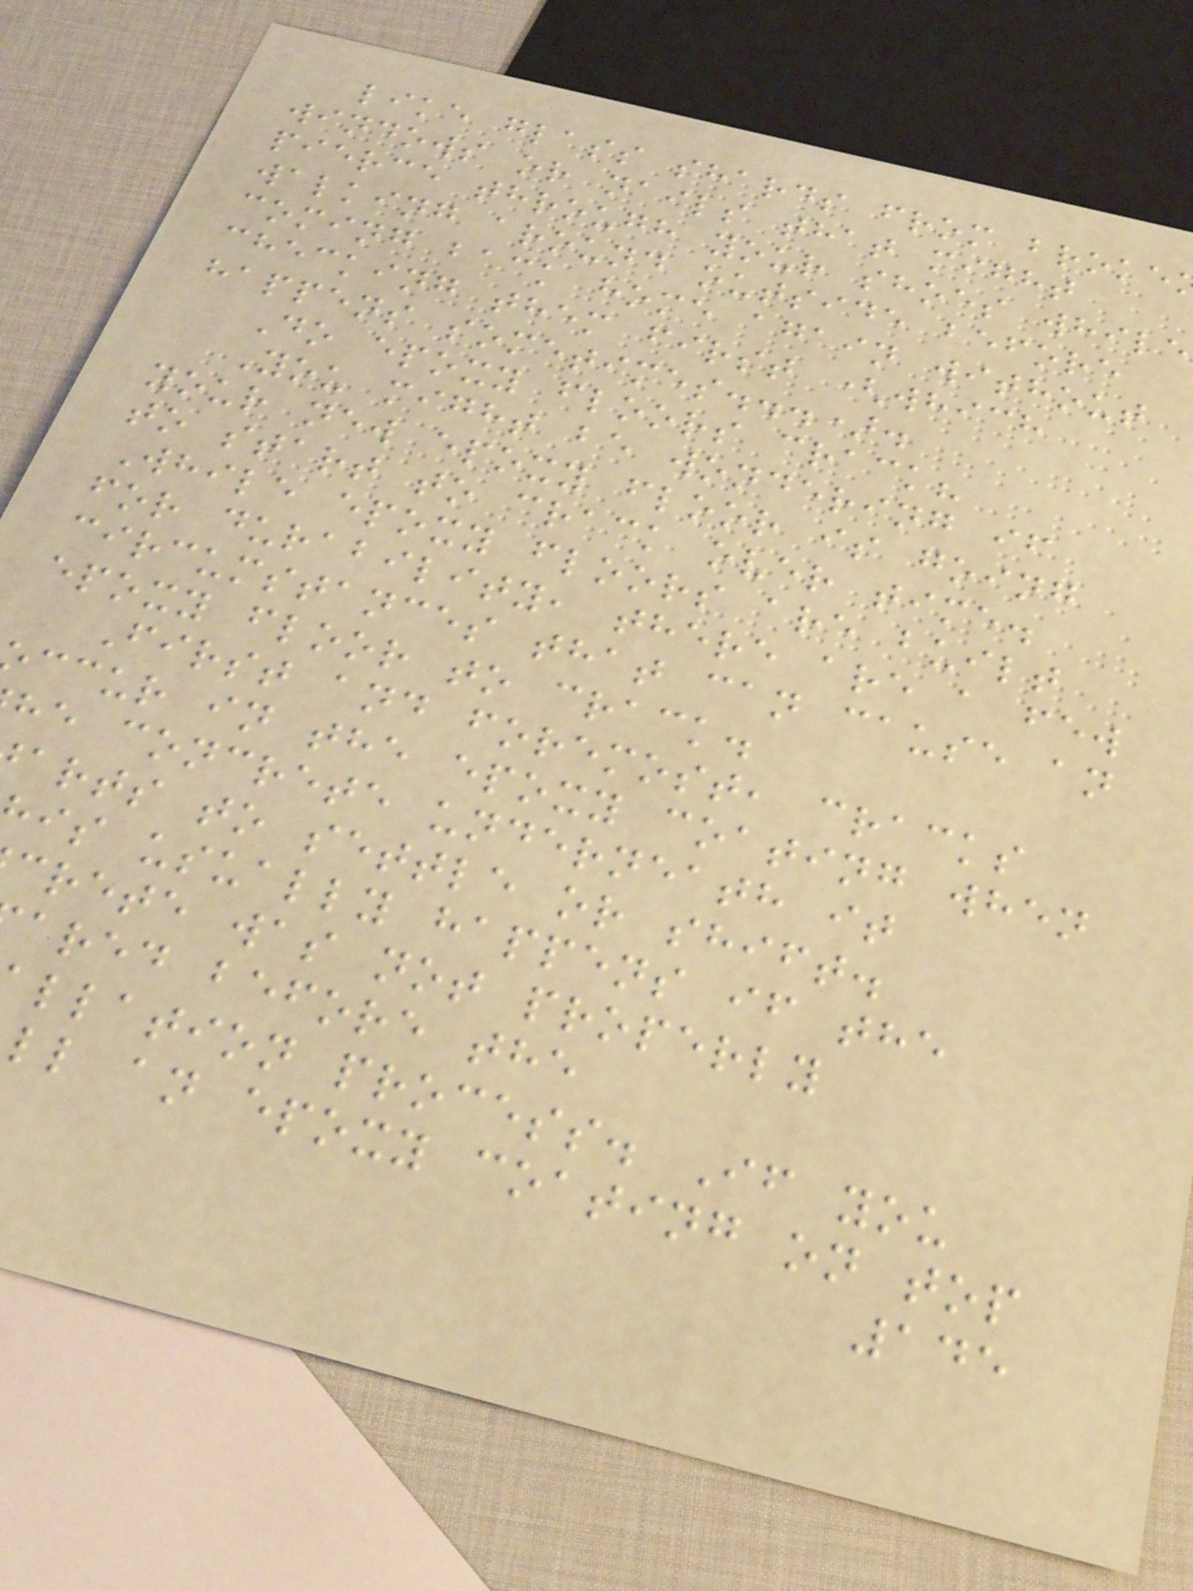like glass shards from broke
windows or nails that might
pierce through your shoes while
walking around outside before
coming back home again without
checking them first (which
happens sometimes...).
Do epoxy floors crack?
You might be wondering if
your new epoxy floor is going
to start to crack over time.
While epoxy floors are built
for durability, there are a few
circumstances that can cause an
epoxy floor to crack.
First and foremost, cracks
ccur in the epoxy coating when
he concrete underneath it
arts to settle or shift.
is usually happens if the
crete was not properly
ared before the
llation process. If you
ll an epoxy coating on top
145
